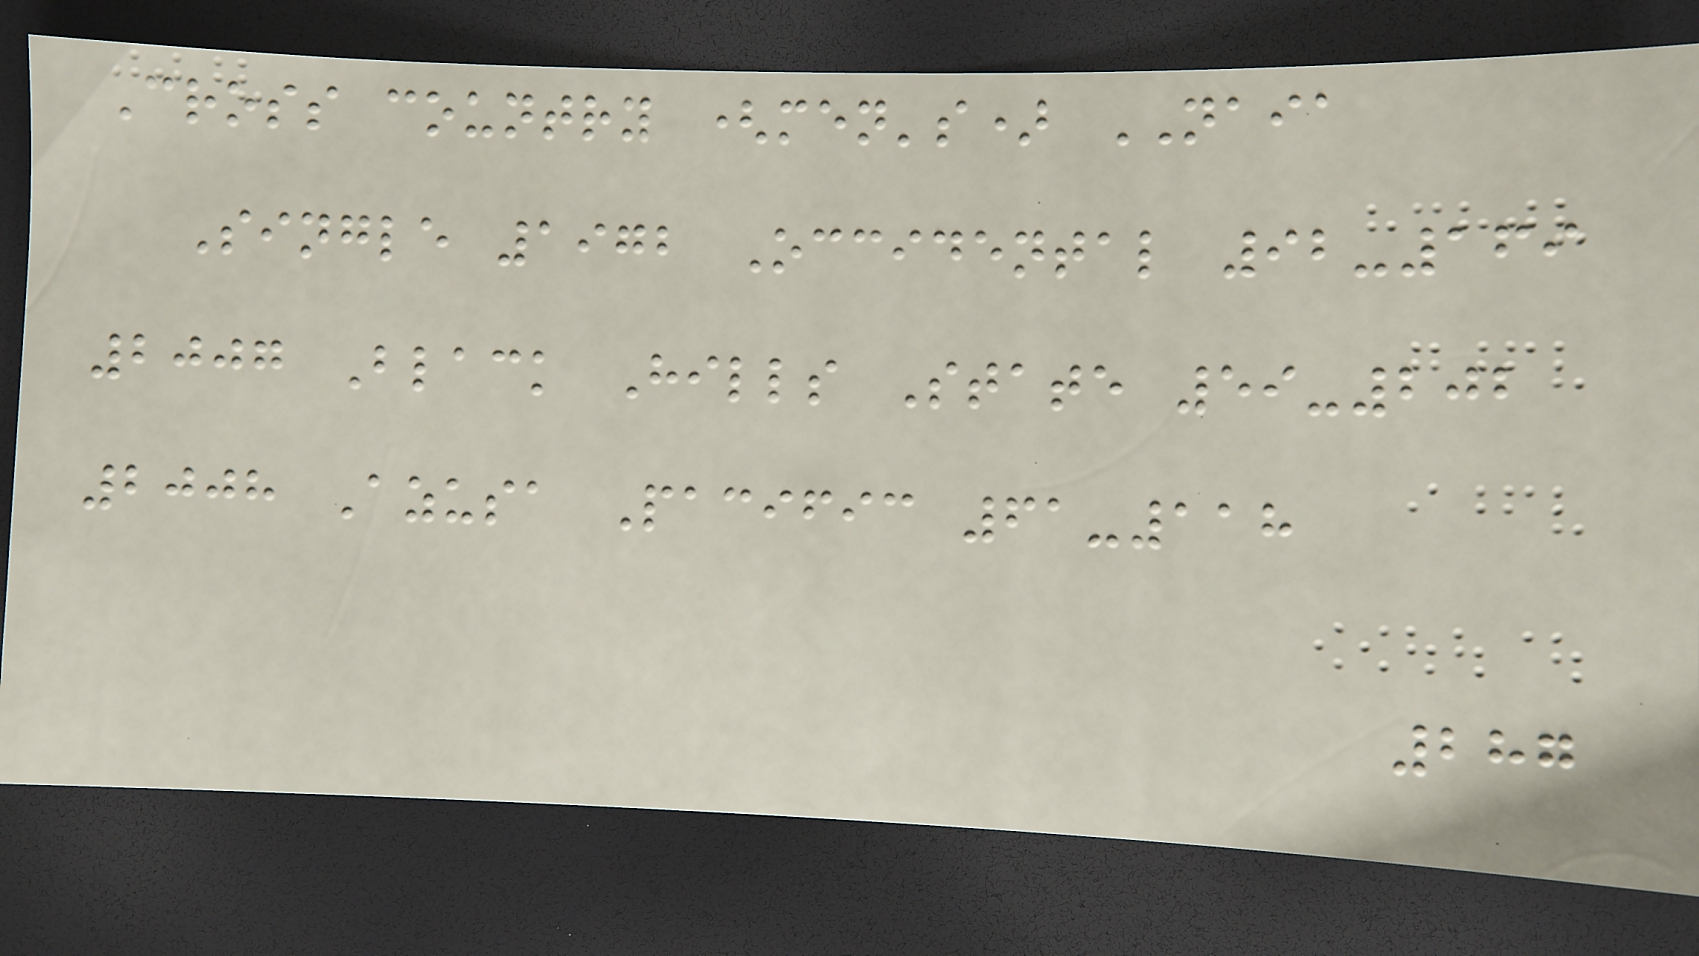Cross country (men's) NAIA
Single 1972 Occidental 92-169
2007 Black Hills State 59-202
2008 Azusa Pacific 61-118
287
